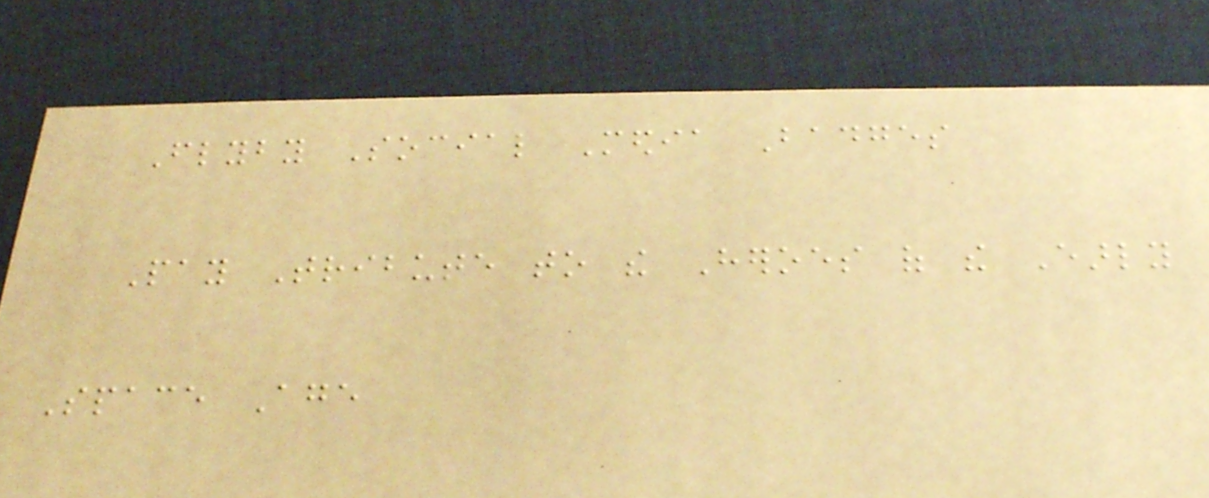Flyby Social Media Badges
Pay Tribute to the Heroes of the Early
Space Age
